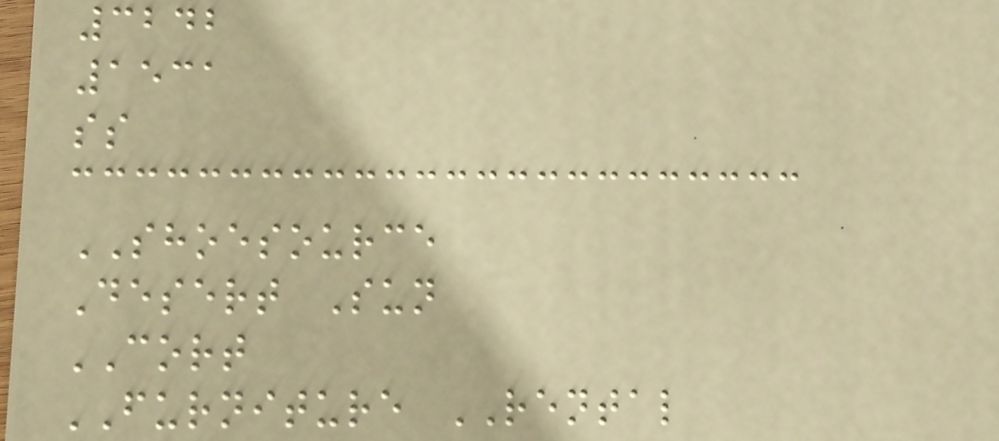3242
1531
ss
SHOESOURCE
Desert Sun
CORT
FURNITURE RENTAL
